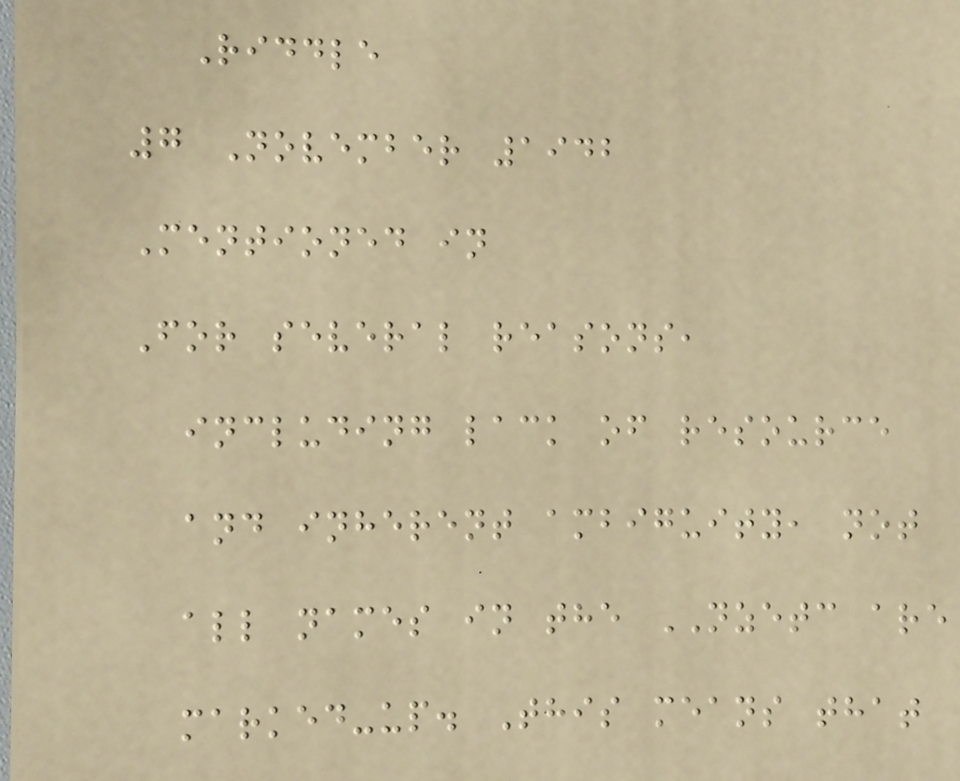Riddle
7 November 1942
Mentioned in
For several reasons,
including lack of resource
and inherent ambiguity, not
all names in the NZETC are
marked-up. This means that
